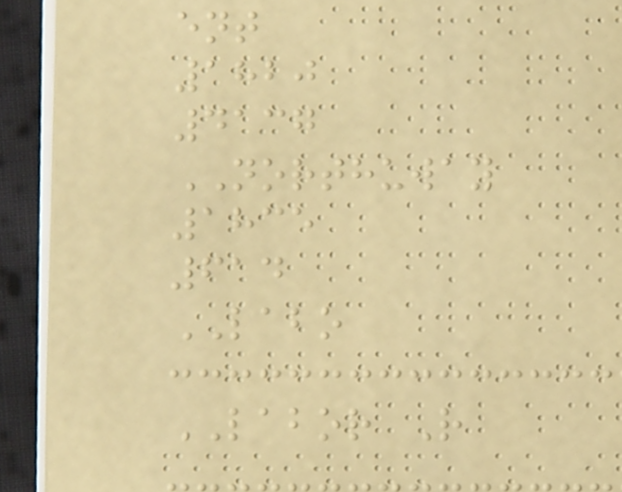ent
1820
4137
NORTHUWAY
1835
614
LABO
LABOR R
